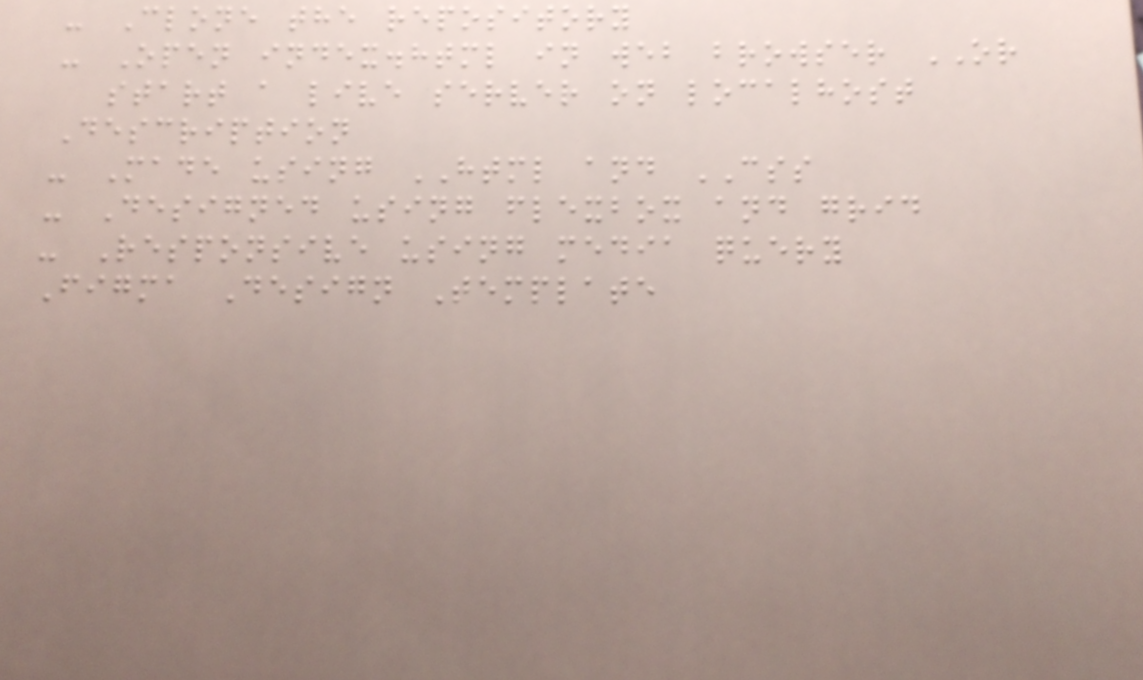- Clone the repository
- Open index.html in web browser OR
start a live server on localhost
Description
- Made using HTML and CSS
- Designed using flexbox and grid
- Responsive using media query
Figma Design Template
